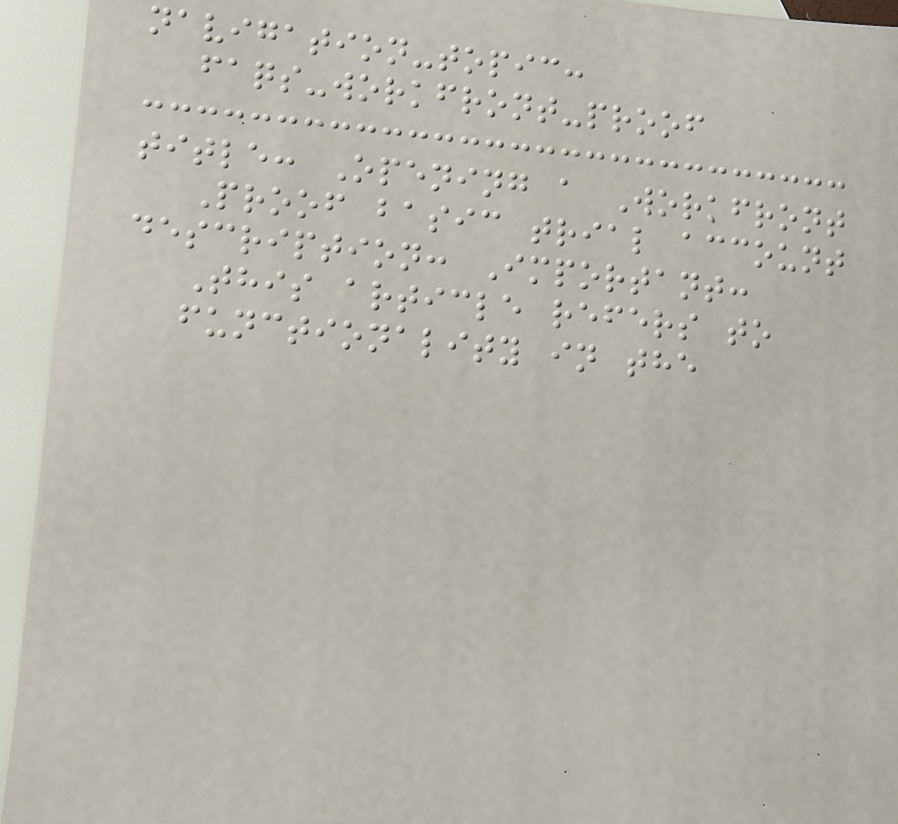navigation-topic:
faqs-workfront-proof
title: Opening a Workfront
Proof basic trial account
description: Important:
This article refers to
functionality in the
